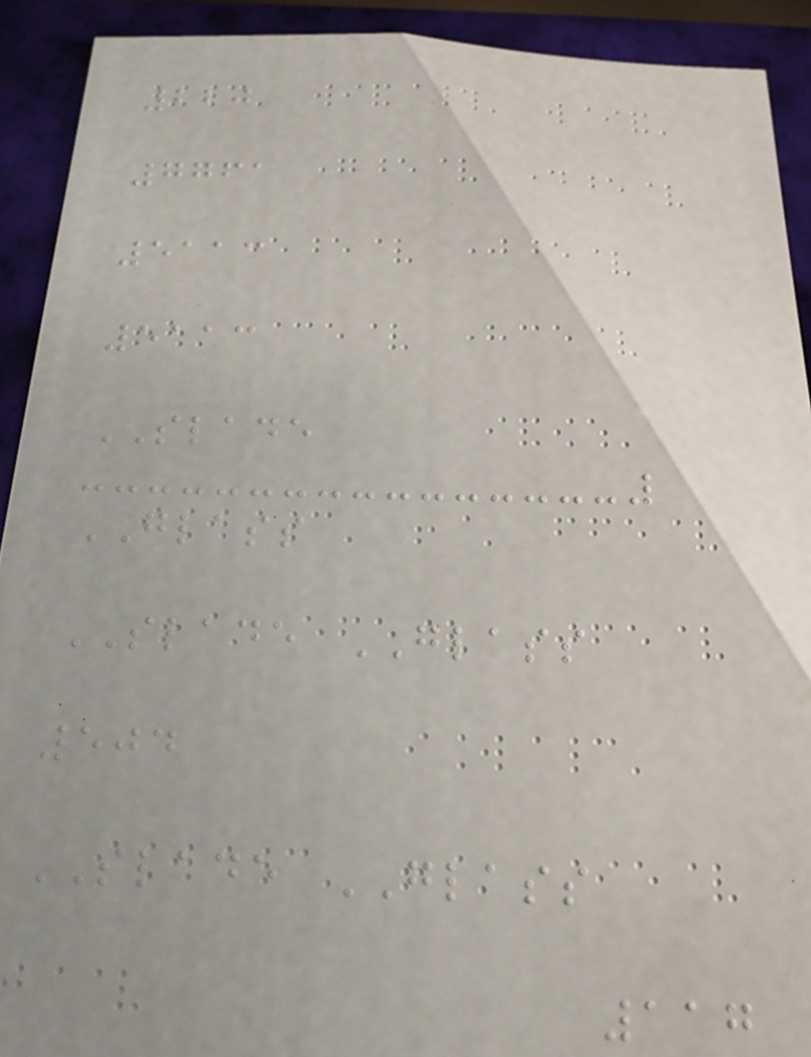220
7761
5113
5113
SLADE
GLASS
SLADE GLASS
504
SLADE GLASS
117
